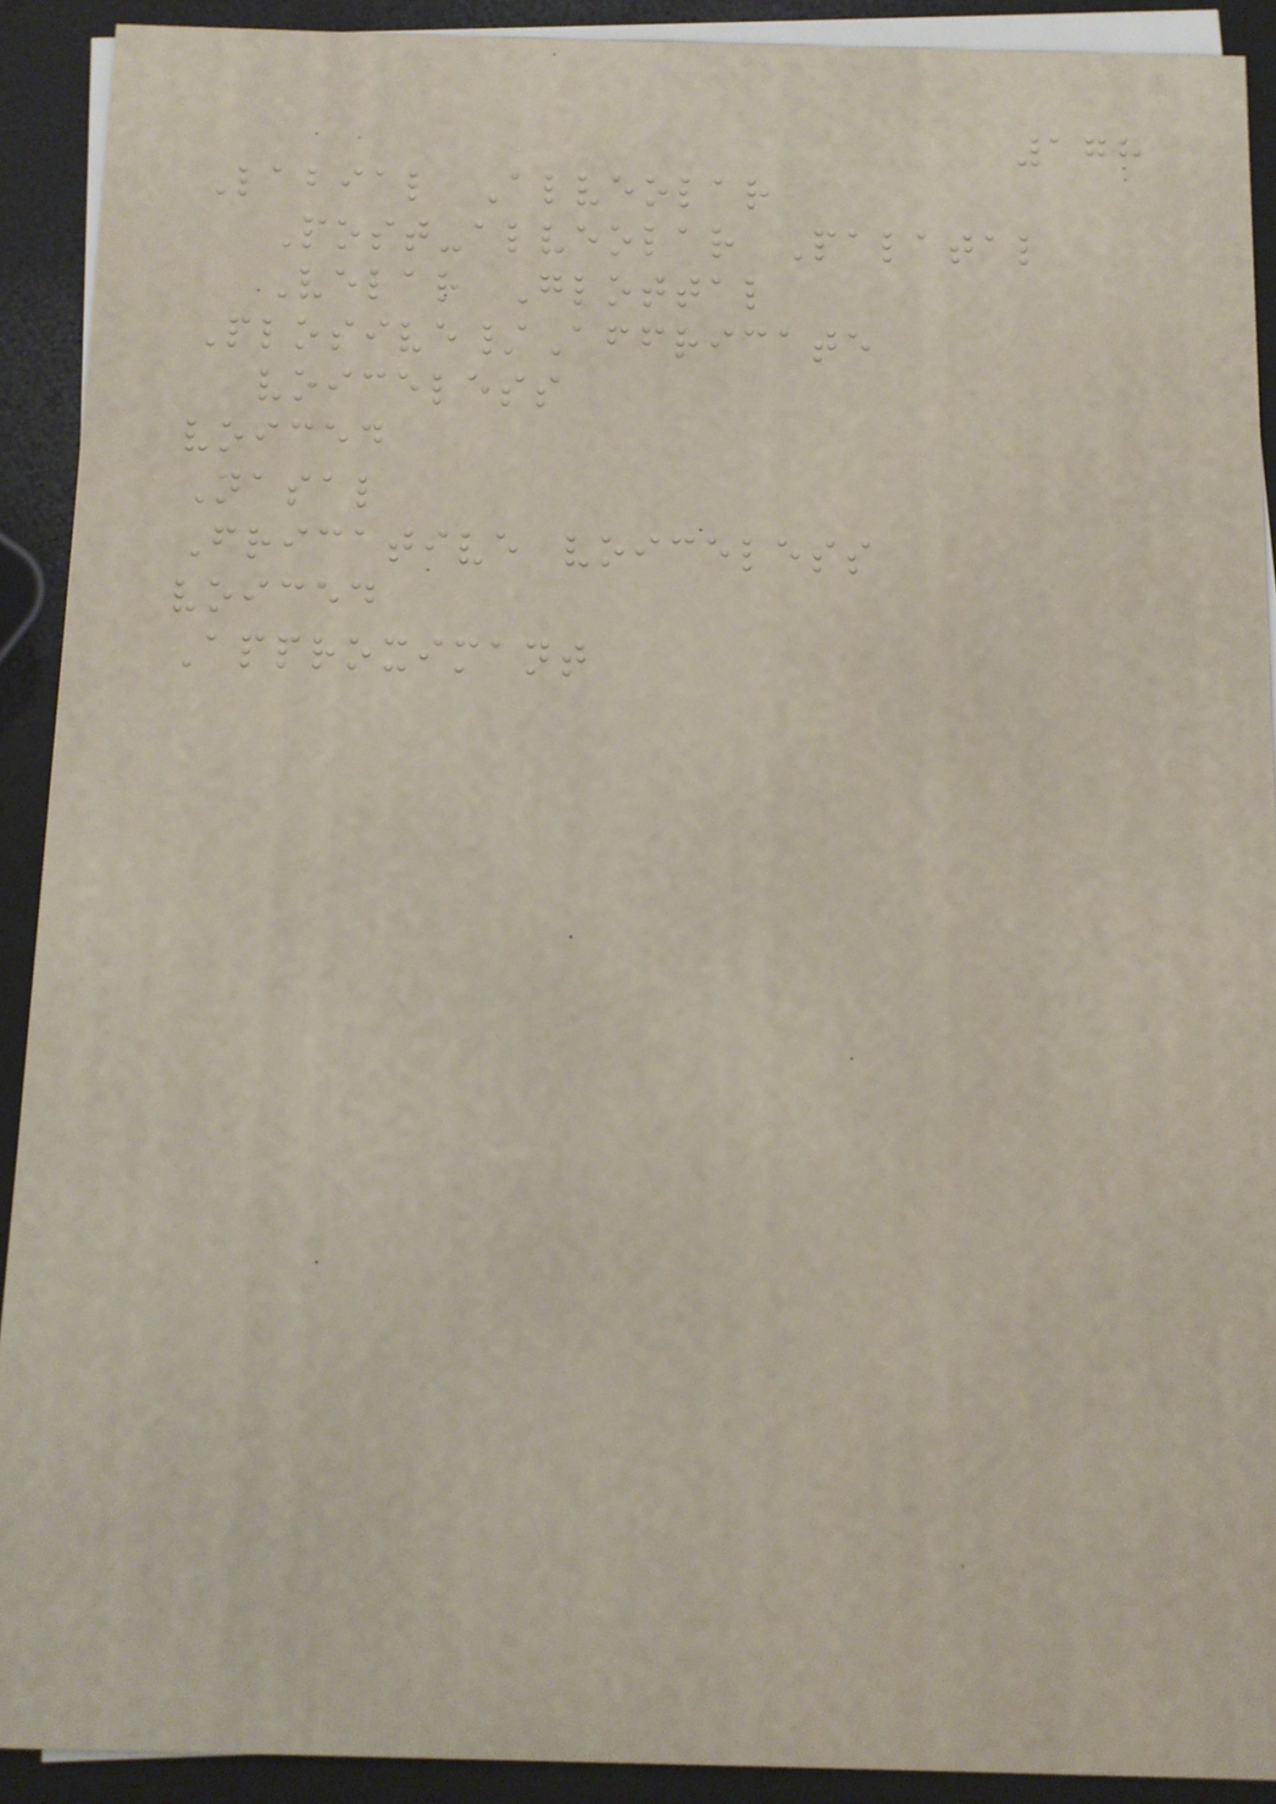178
Labial Alveolar
Post-alveolar Palatal
Velar Glottal
Plosive/Affricate
voiceless
voiced
Nasal
Fricative voiceless
voiced
Approximant
